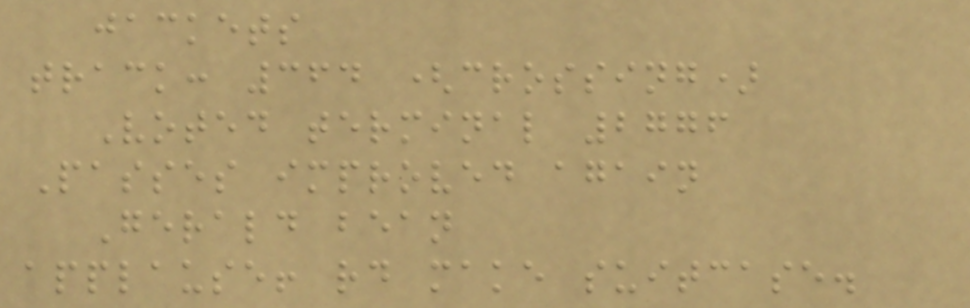jackets
track: 364 (crossing)
Voted terminal 2776
Passes improved again
Gerald bean
applause! rd make suitcase.
